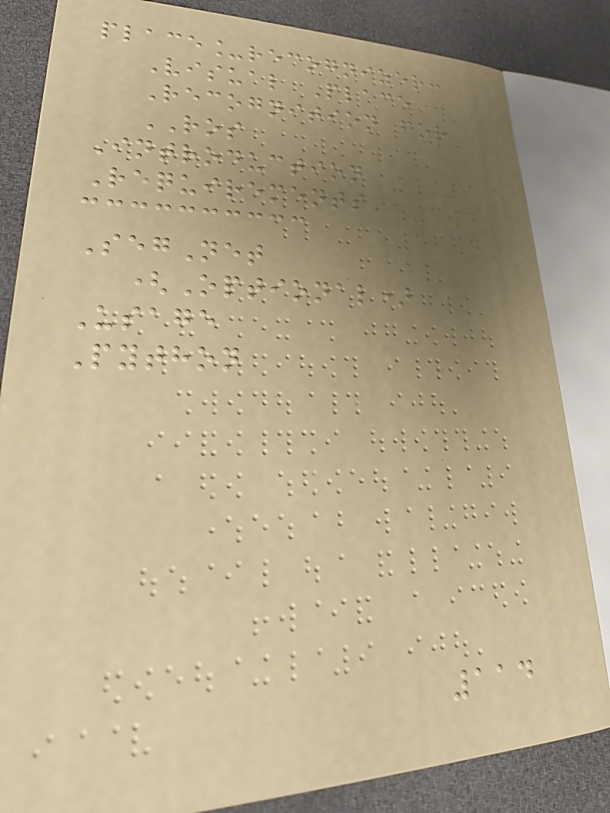place_recognizer:
Visual Place
Recognition for
ROS
Introduction
Requirements
SegNet
(Optional)
Usage
Python
114
